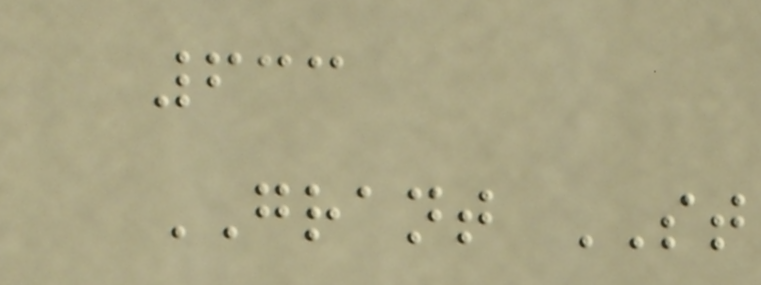633
GRANT ST
